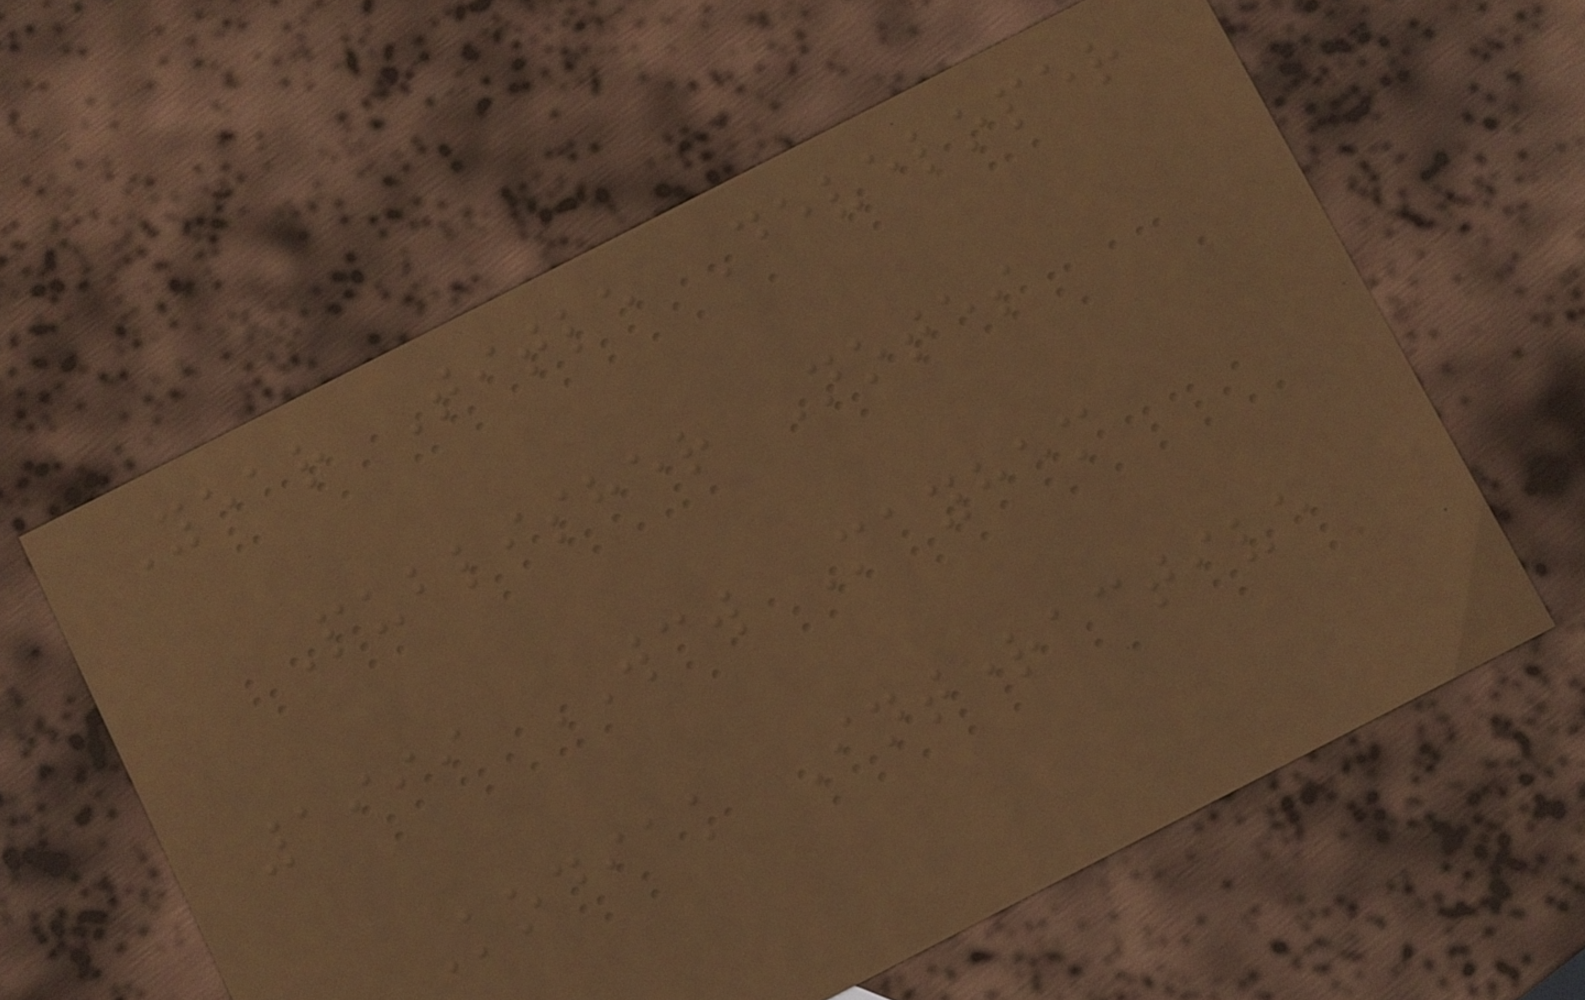Year Title Developer
Publisher Notes
1999 WCW Mayhem
Kodiak Interactive
